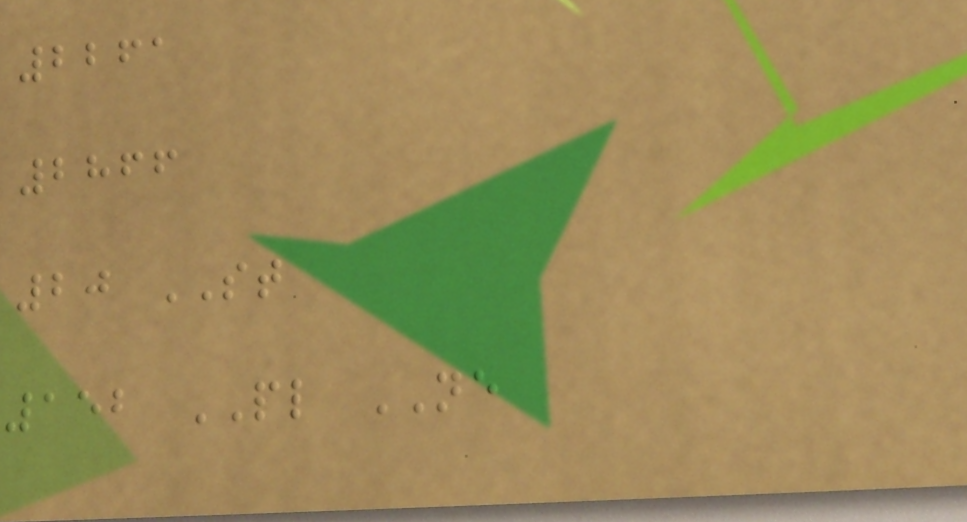2261
2866
20 ST
152 PL NE
